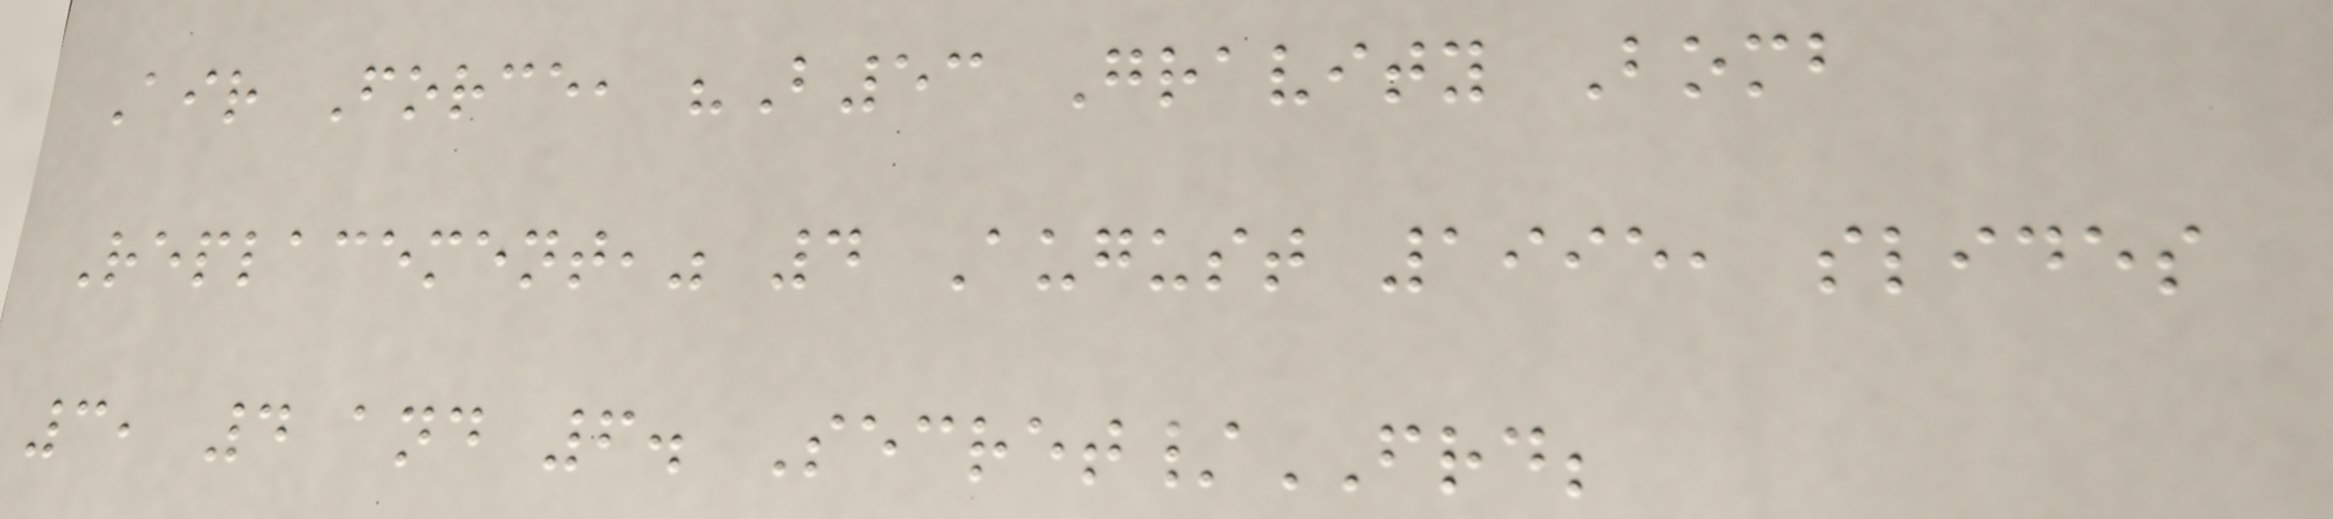Air Force, "B53 Gravity Bomb
Replacement," 4 August 1995, slides
3, 4 and 6. Secret/FRD;
